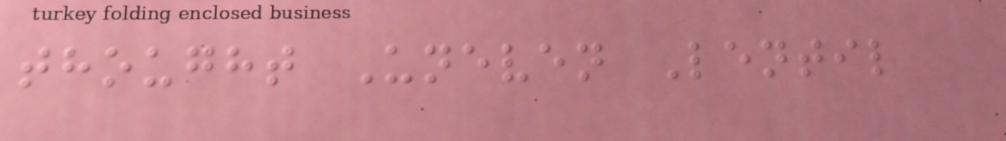thought Uneven Lentil
